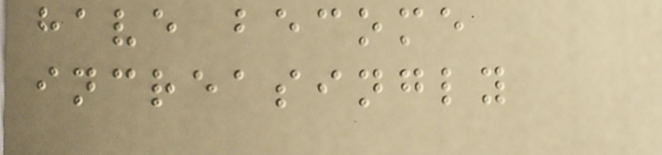have become
increasingly
